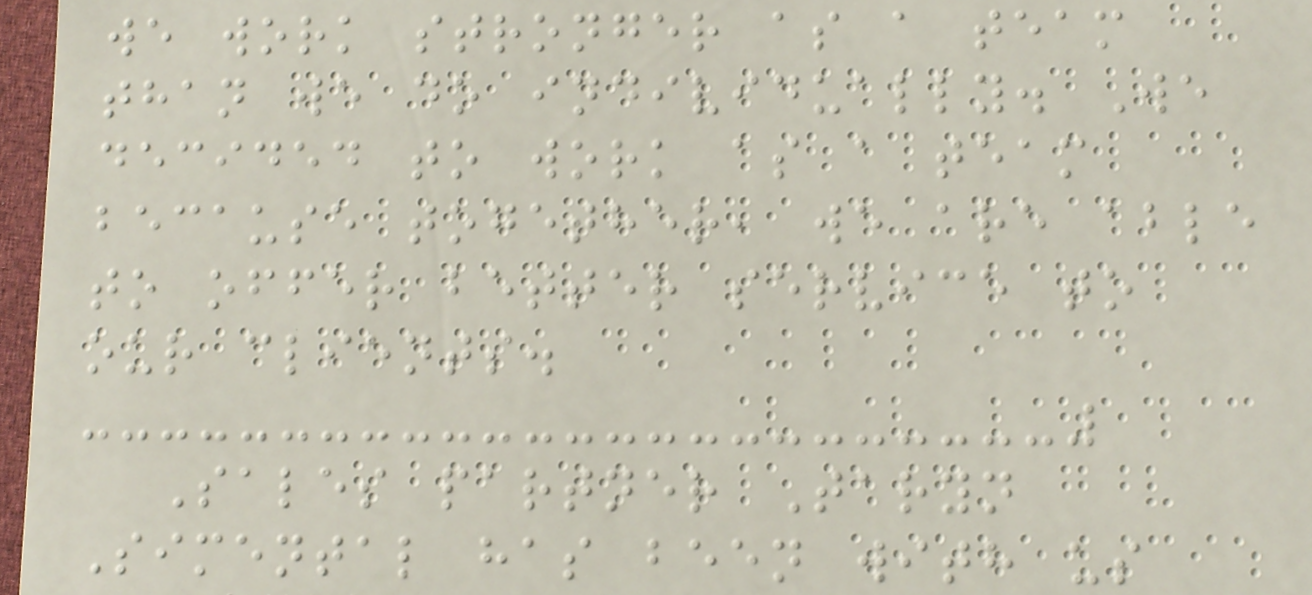we work stronger as a team
than we do individually. We
decided to work as a team
because together, we are able
to offer better service to
our clients.
Sales partner Taryn
Simental has been with us
